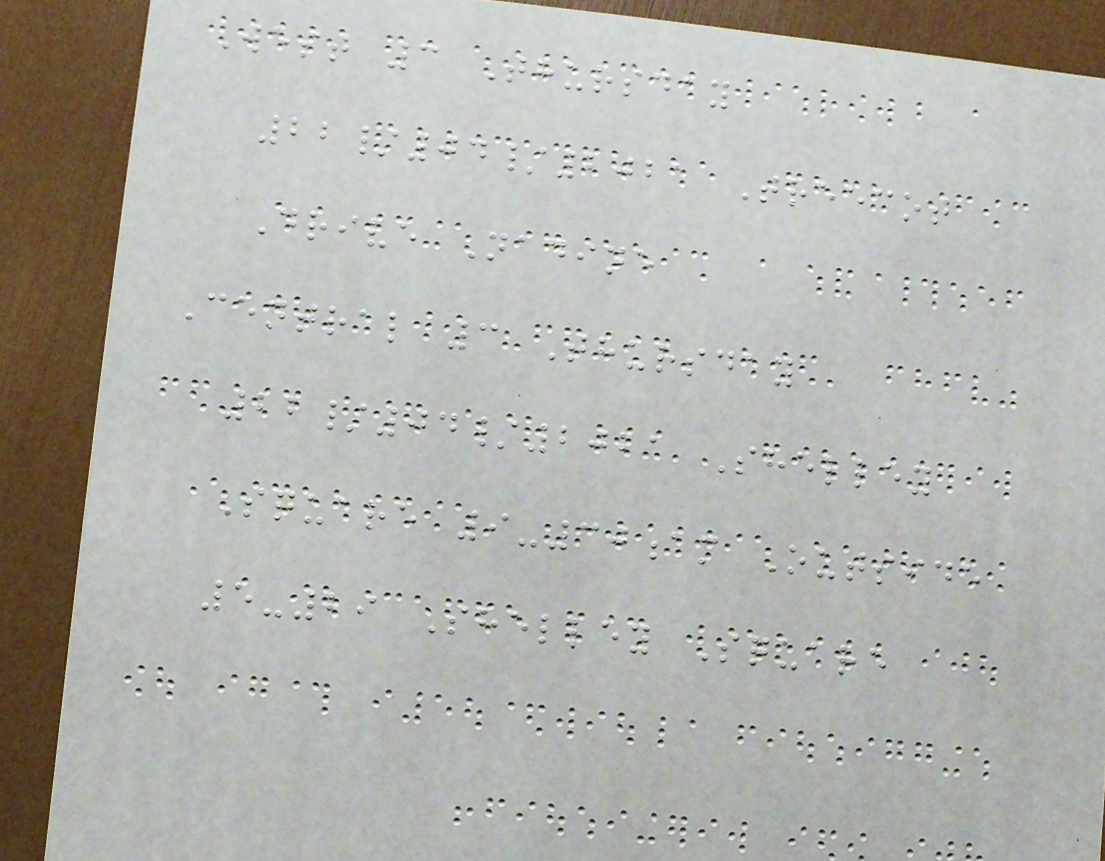West 3 Thursday
22/04/2021 Treecot
Drive Nadine
Central 3 Thursday
22/04/2021 Shelley
Square 9-30am Outside
5-29 Shelley Square
